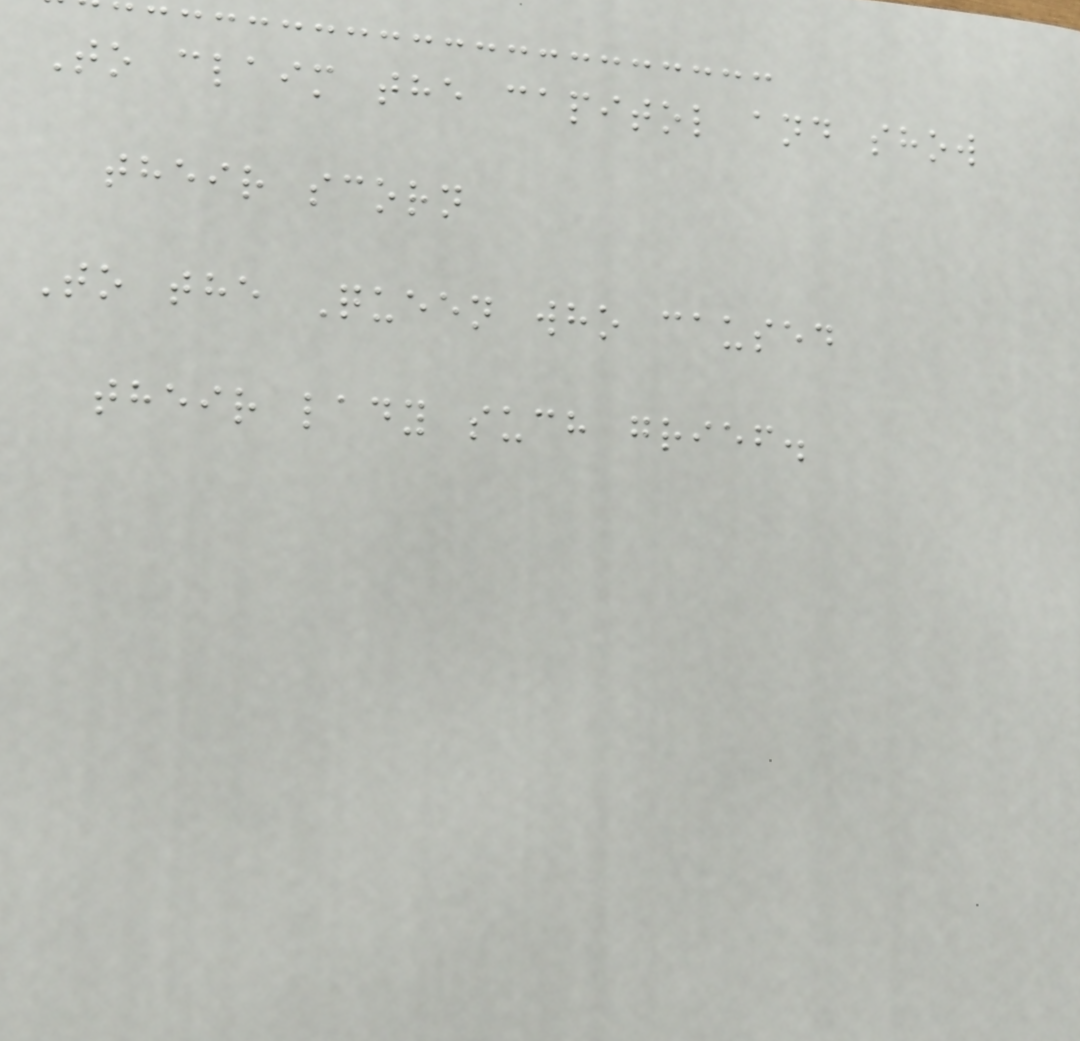To claim the capitol and show
their scorn
To the Queen who caused
their lady such grief.
